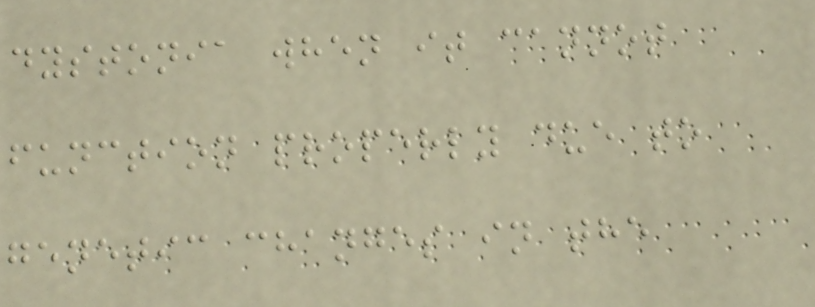dystonia when it cannot
function properly due to
genetic changes in the
